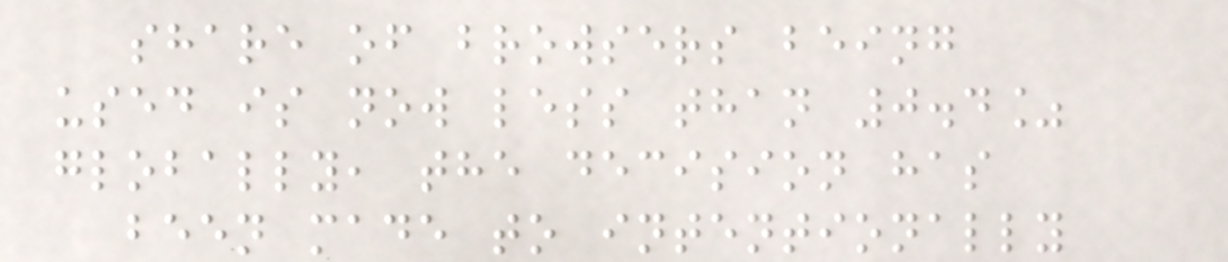share of browsers being
used is now less than 0.4%
globally, the decision has
been made to intentionally
